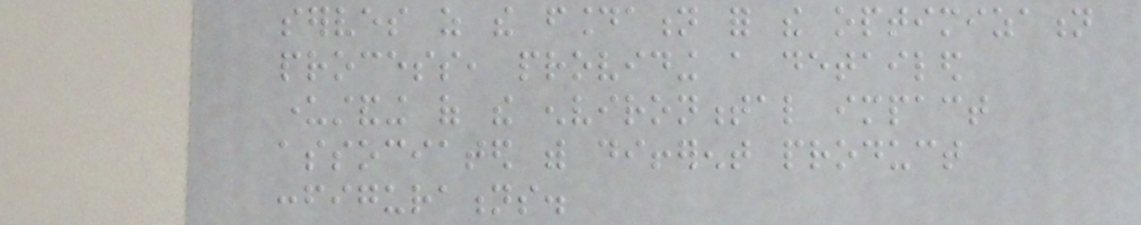serves as the foundation for the optimization
process, providing a detailed
understanding of the environmental impact
associated with different product
configurations.
